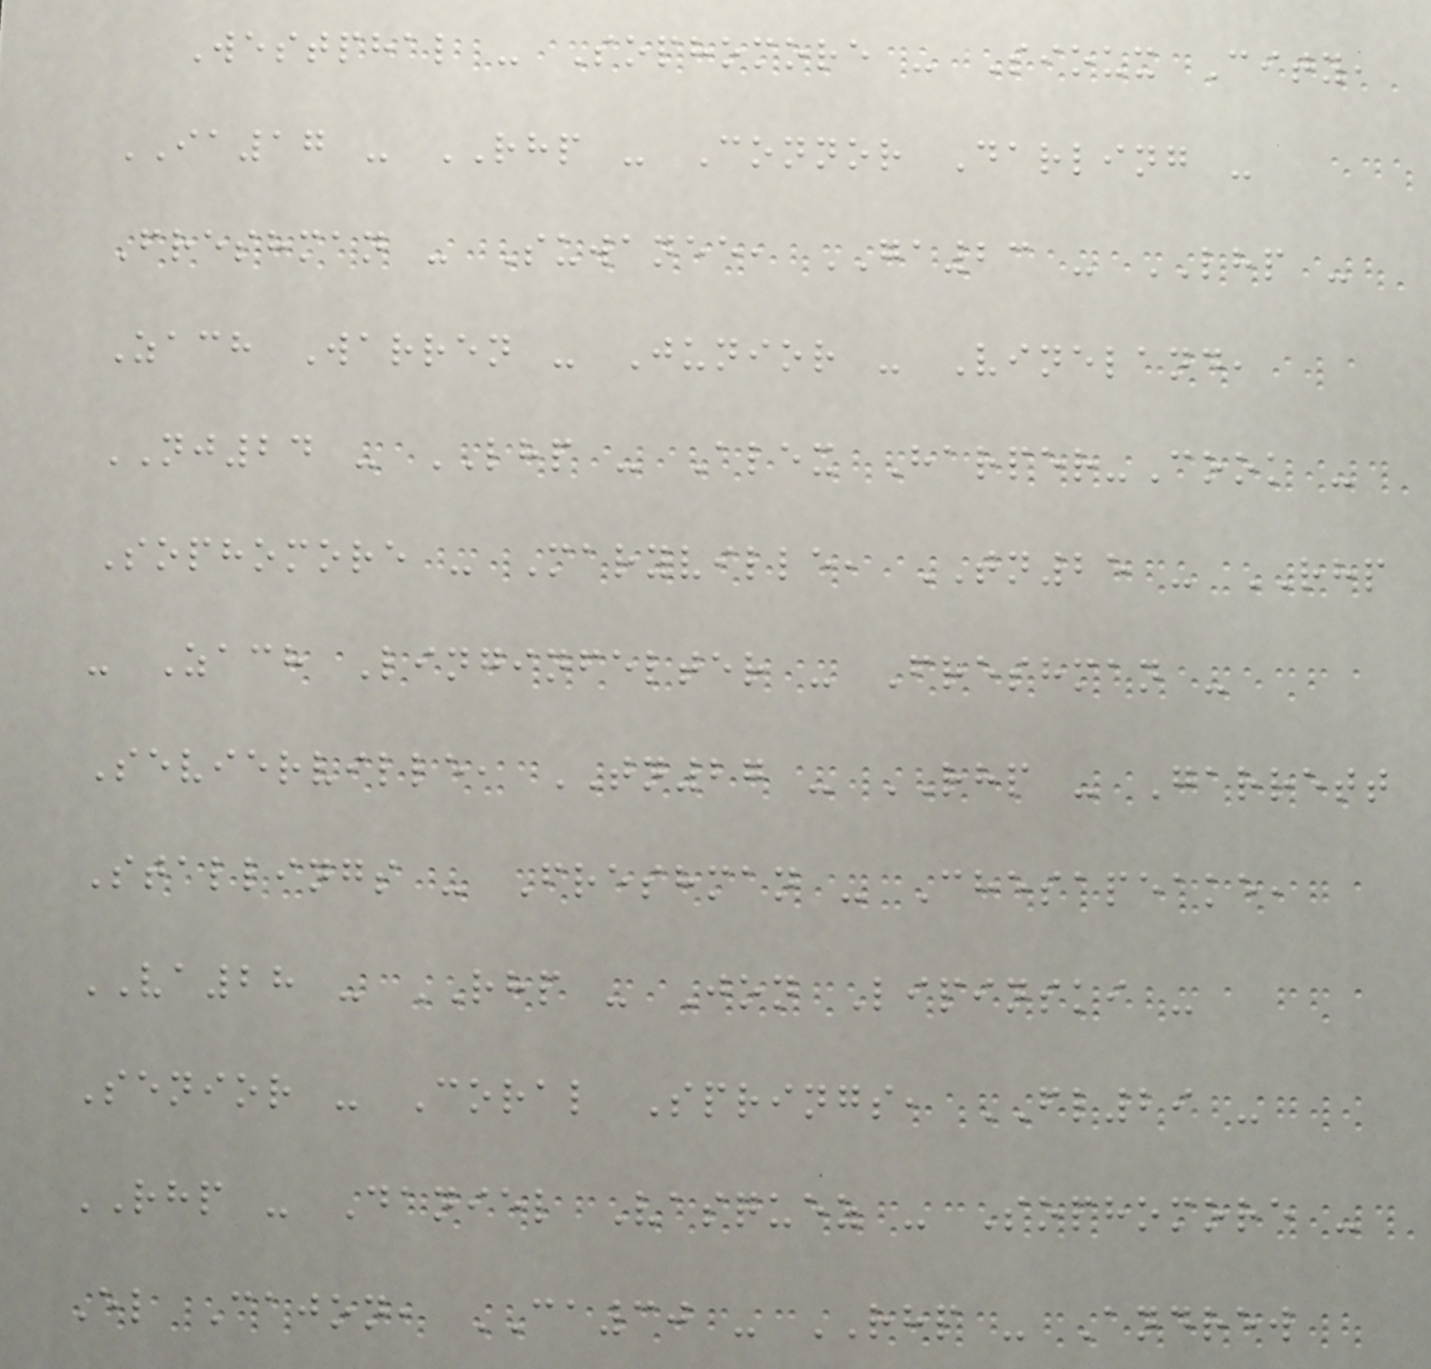Westphal - Sophomore - Sioux City,
IA17 - RHP - Connor Darling -
Freshman - Suwanee, GA23 - LHP -
Zach Warren - Junior - Vineland,
NJ24 - LHP - Alex Harper-Cook -
Sophomore - Maryville, TN25 - RHP
- Zach Linginfelter - Freshman -
Sevierville, TN27 - RHP - Garrett
Stallings - Freshman - Chesapeake,
VA28 - RHP - Jon Lipinski -
Senior - Coral Springs, FL29 -
RHP - Daniel Vasquez - Sophomore -
El Cajon, CA30 - RHP - Andrew
